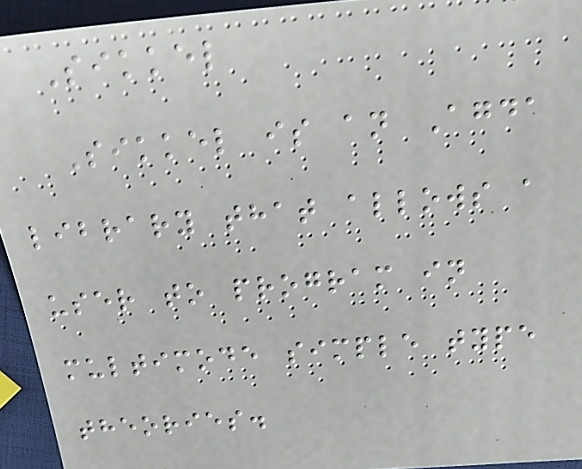Sikkel
Sikkel is an Agda
library that allows a
user to program in
multimode simple type
theories.
